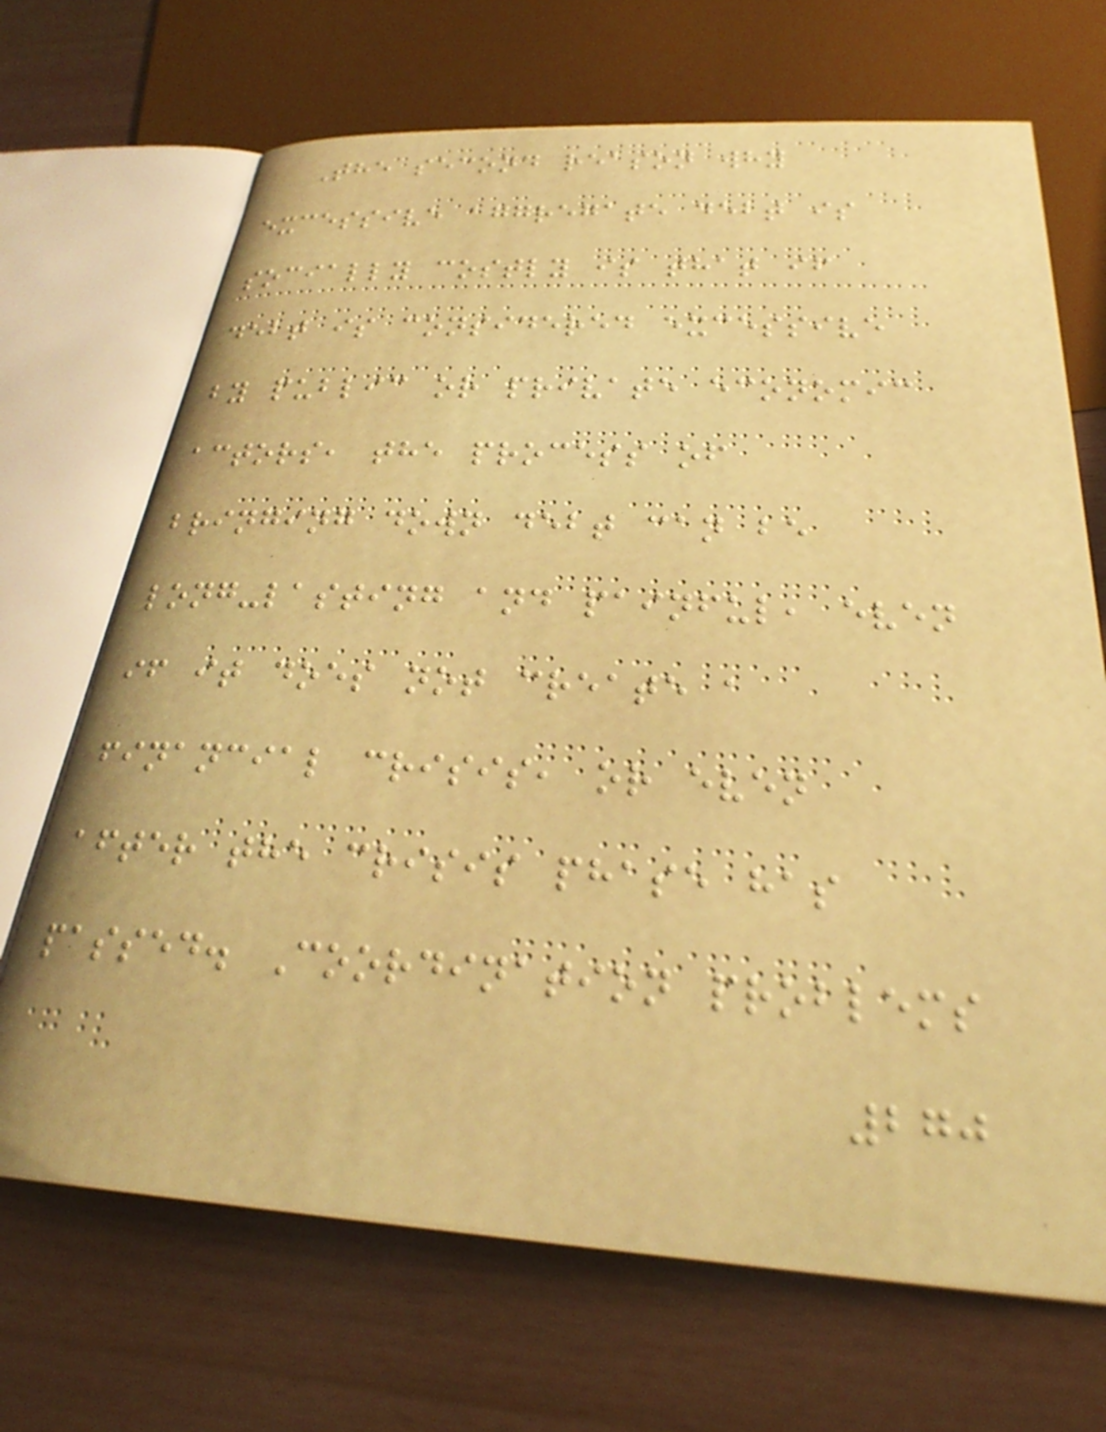The second reason why
excessive aggregate debt is
socially costly is that if
debt is considered excessive
by public or private economic
actors, the process of
bringing down debt can be
long-lasting and painful, even
if it does not create a
financial crisis, or even
after the crisis phase has
passed. Coordination problems
270
